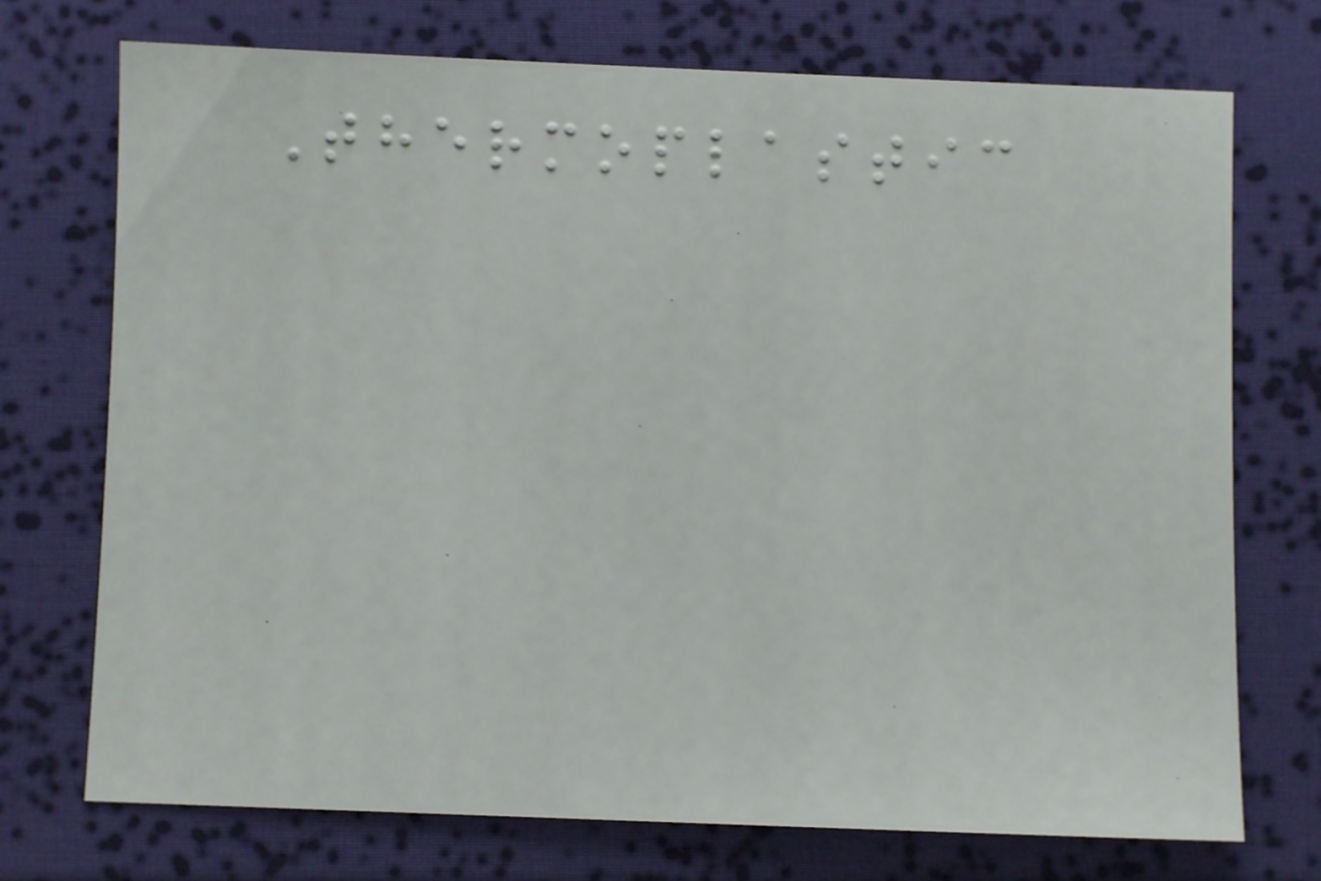Thermoplastic
